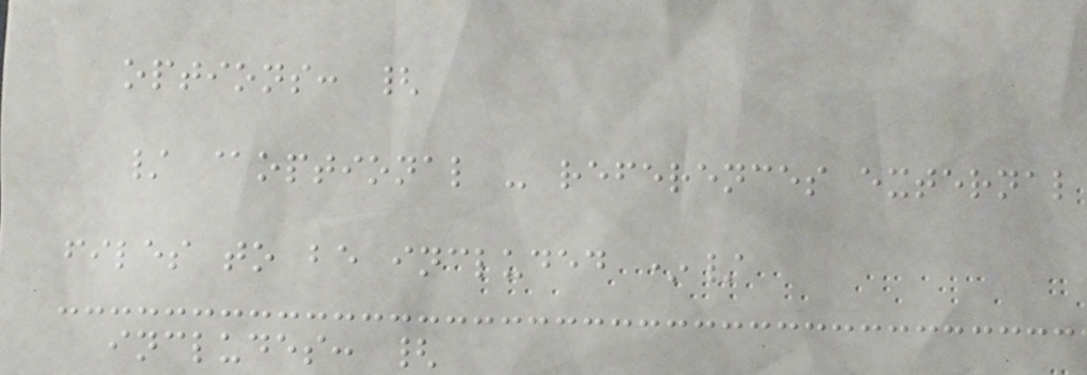options: {
/ @optional - references external
files to be included */
includes: {
